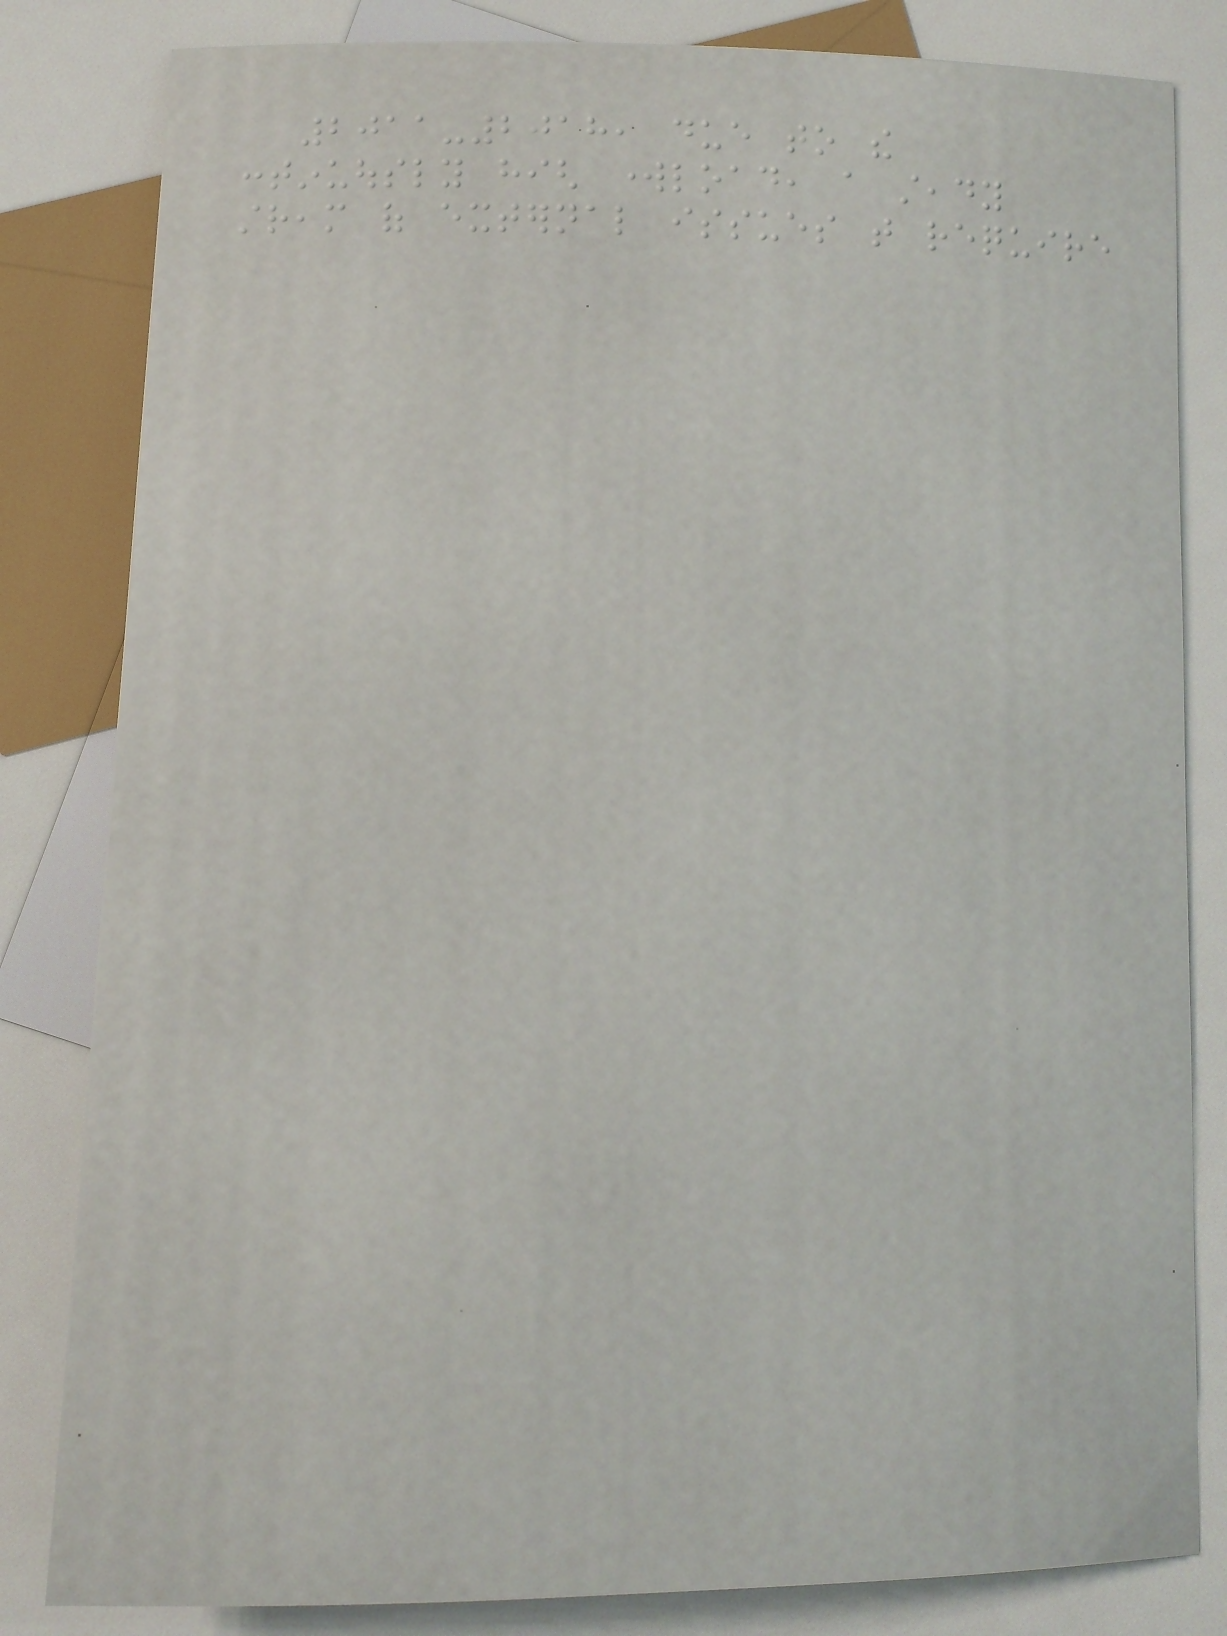2011-2018, due to the
continuously high workload, a steady
stream of external issues that require
